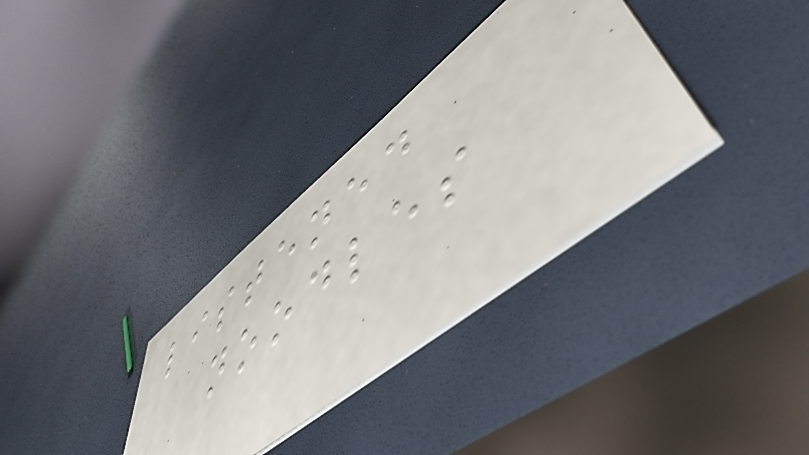listened
noodles
